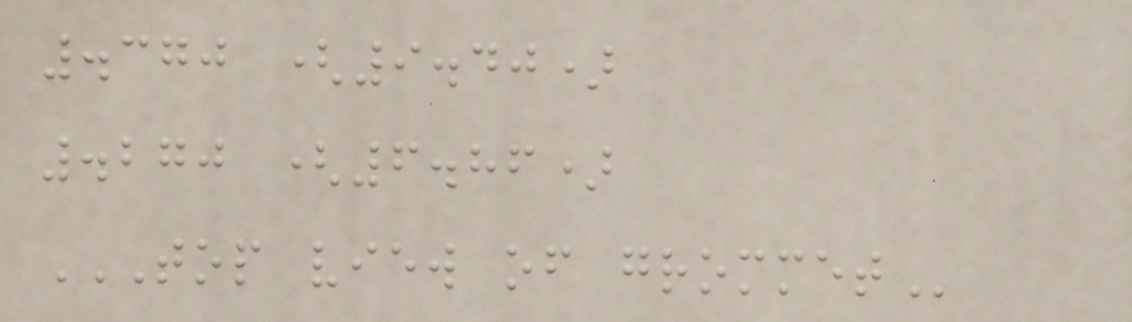.370 (9.40)
.270 (6.86)
TOP VIEW OF GROMMET
